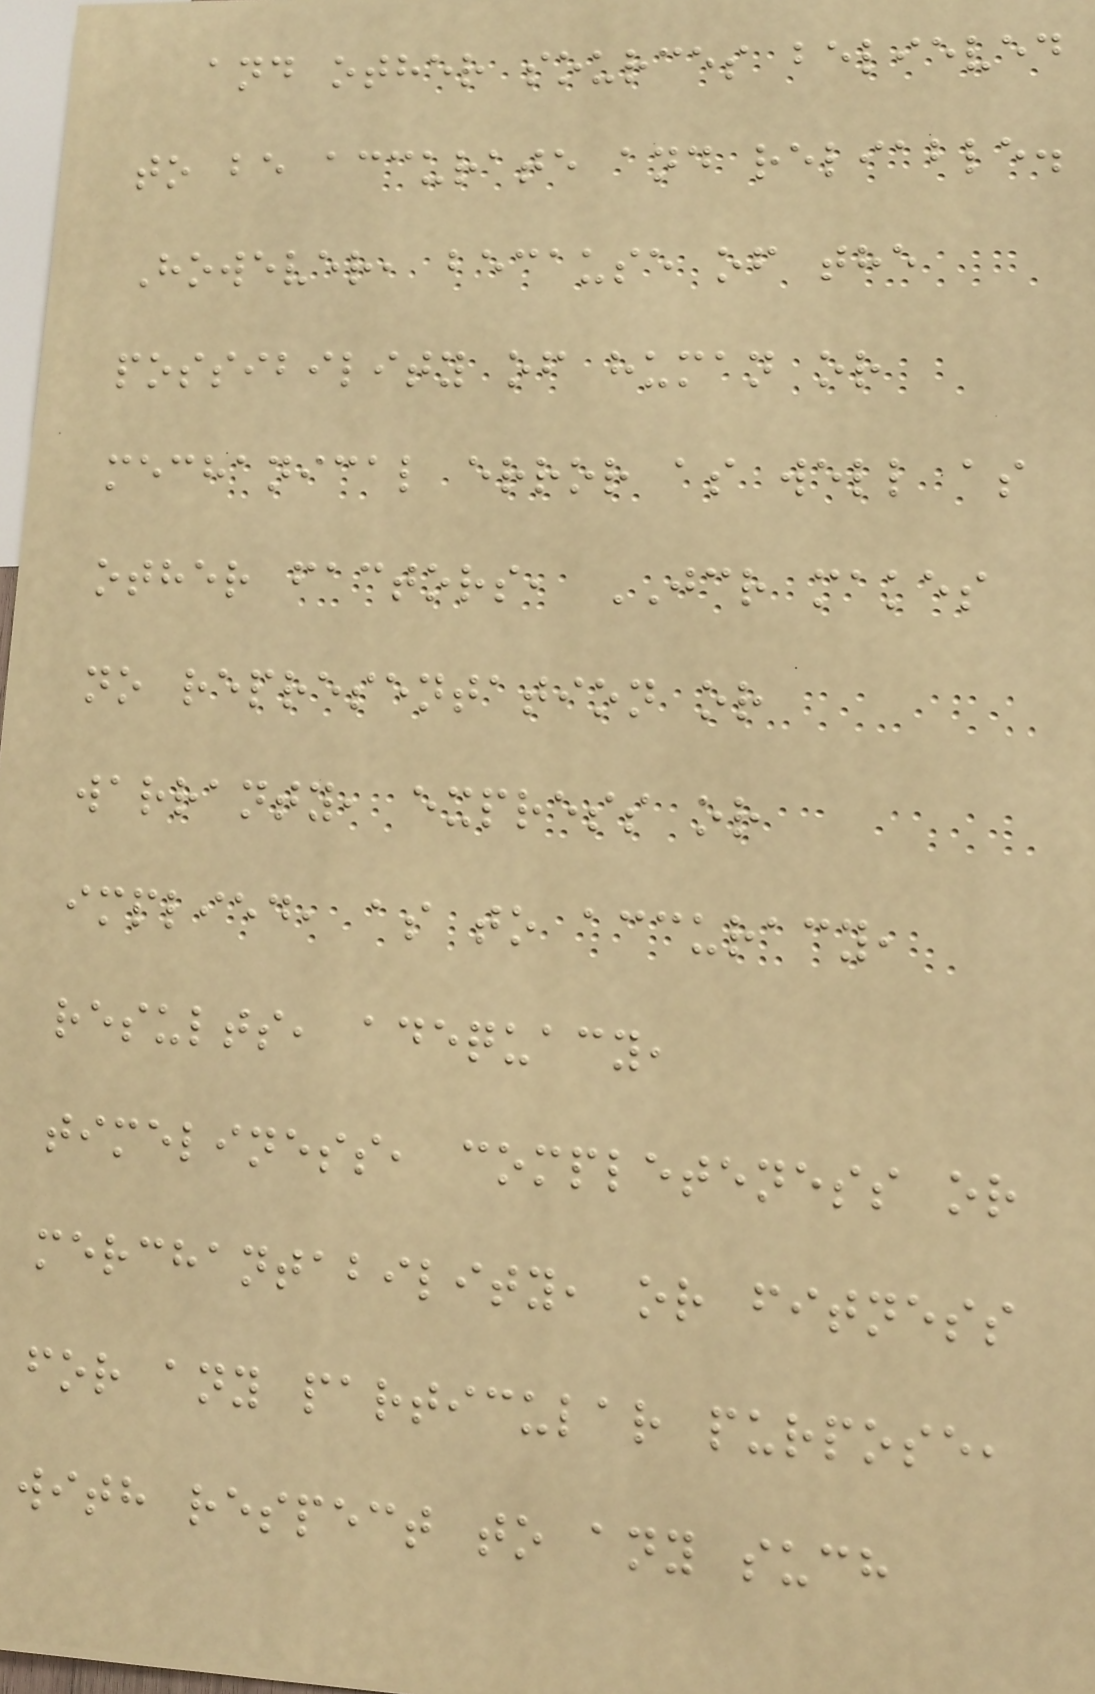and other sources believed
to be accurate and reliable.
However, because of the
possibility of human or
mechanical error as well as
other factors, JCR makes
no representation or
warranty, express or
implied, as to accuracy,
results, adequacy,
timeliness, completeness or
merchantability, or fitness
for any particular purpose,
with respect to any such
